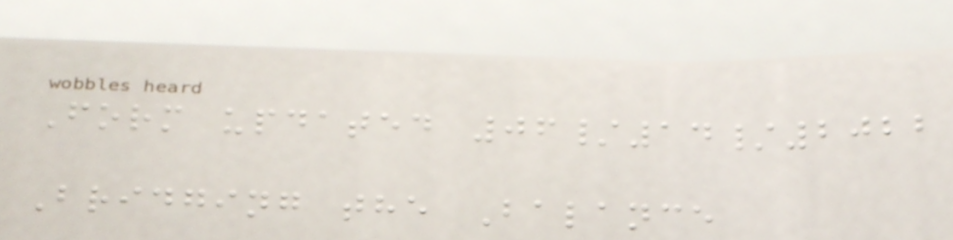Form updated 06/14/2022
Bridging the Balance
